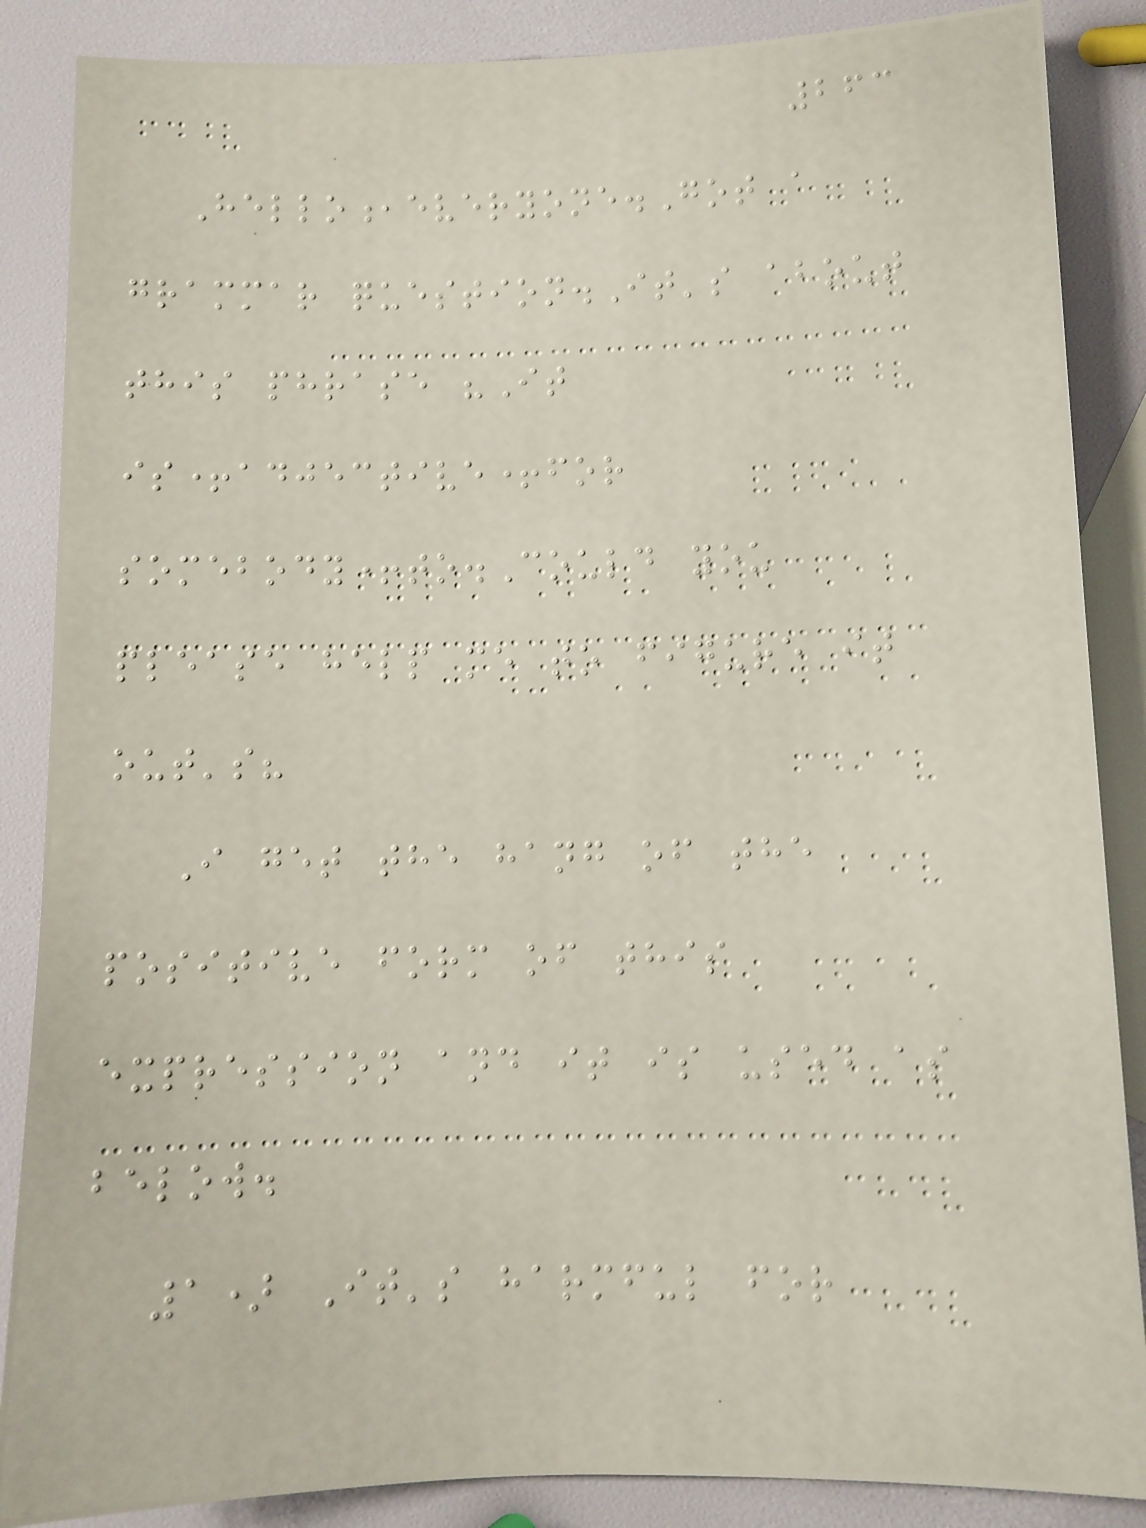263
Hello,everyone.Got a
grammar question.It's about
this phrase "It
is+adjective+for
somebody+to.Could you
please help me to figure it
out's?
I get the hang of the
positive form of this
expression and it is used as
below.
1) It's harmful for
